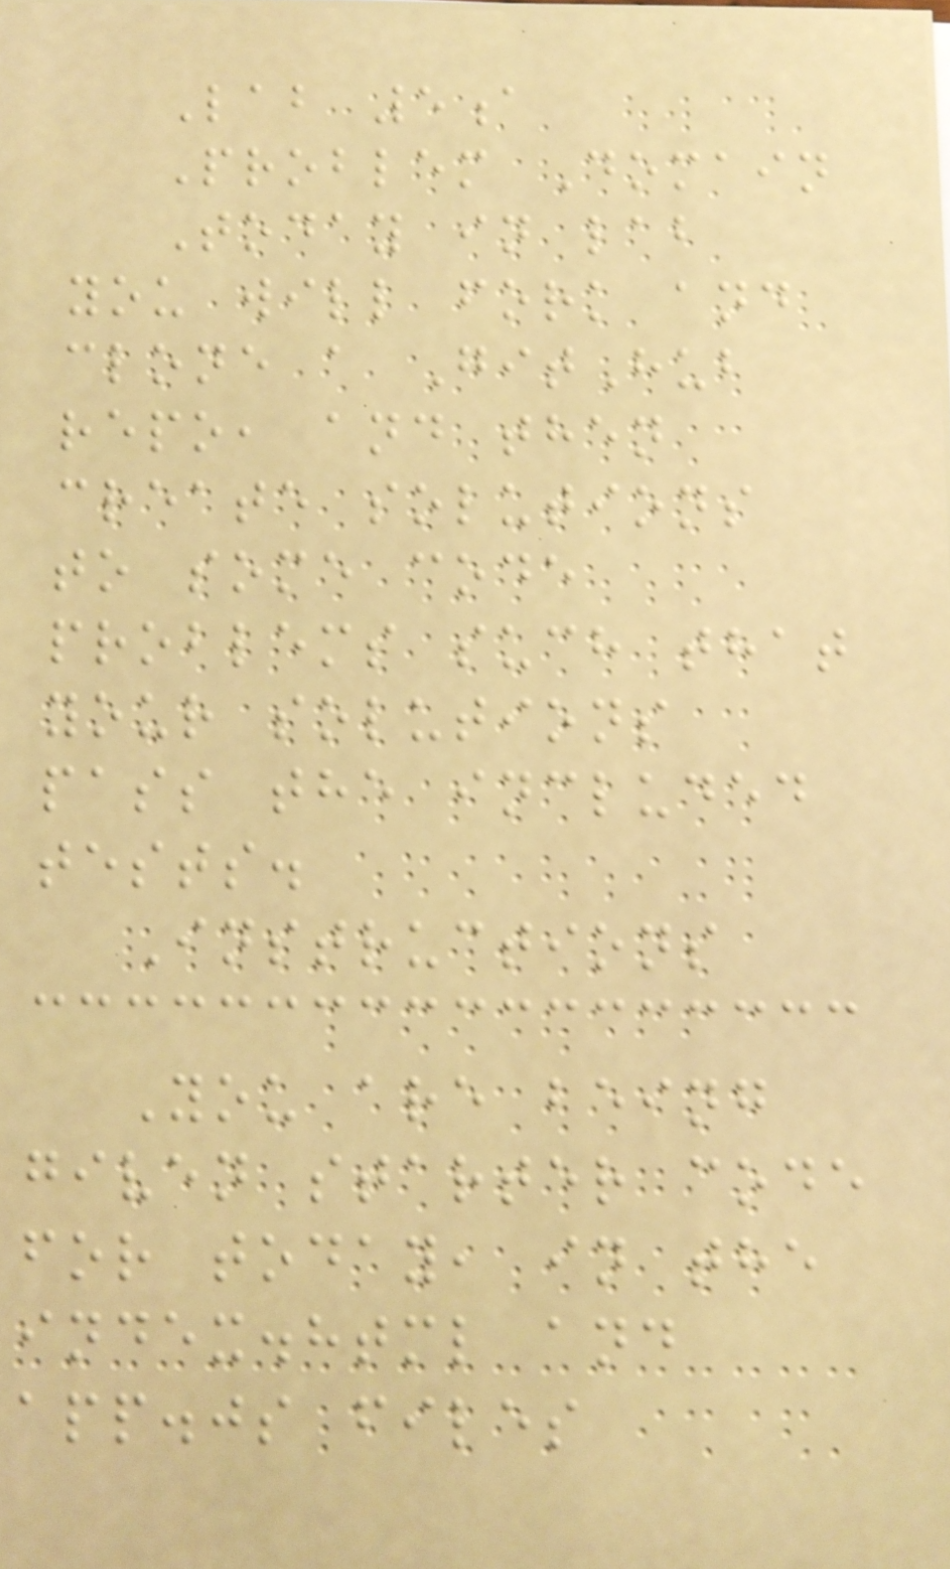Lab 5a
Problem Domain
Today in lab
you will fork and
clone a GitHub
repo, and then
create solutions
to some code
problems such that
your solutions
pass the included
tests.
Instructions
You are being
given starter code
for today, in the
index.html and
app.js files
